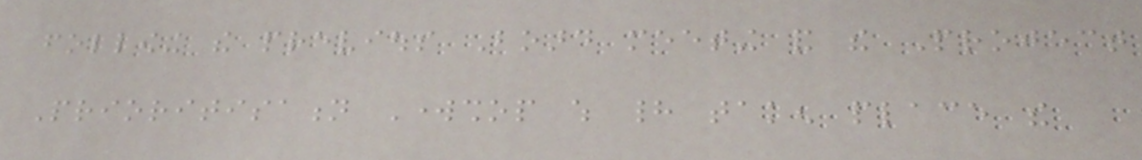following the previous Board meeting and the Project
Prioritisation Workshop which had taken place the
